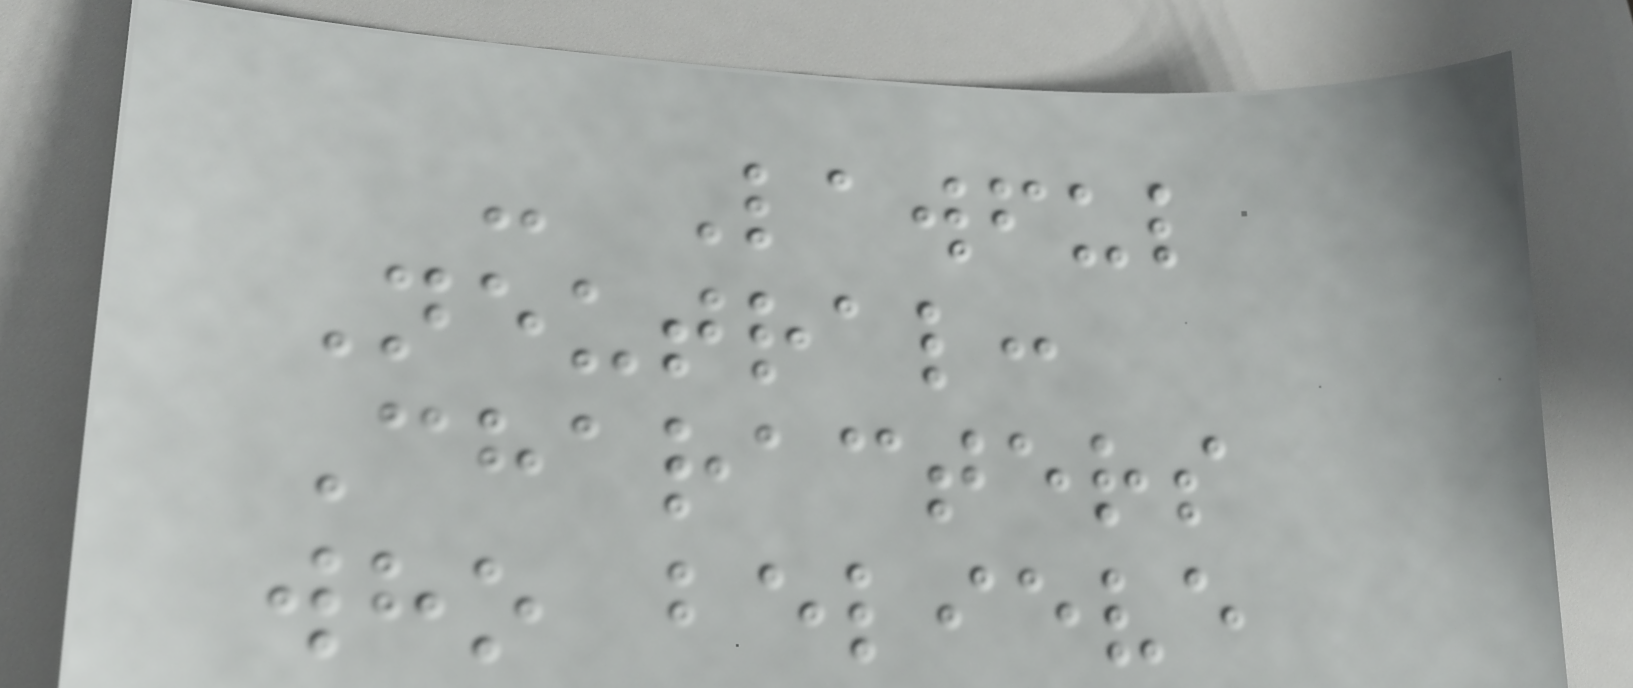- Lawful
Neutral:
Characters
who believe
